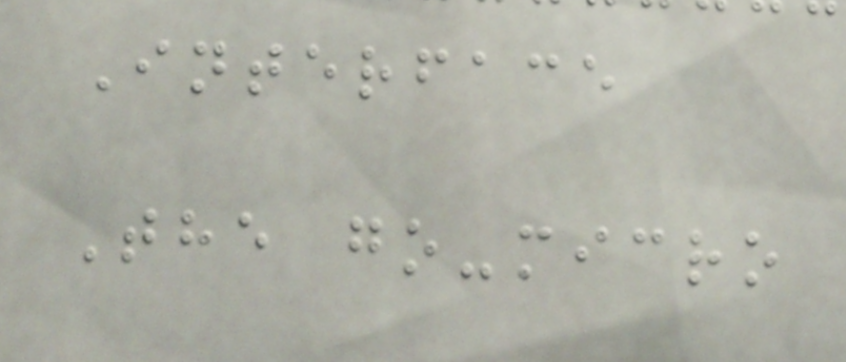Interface
The go-micro
